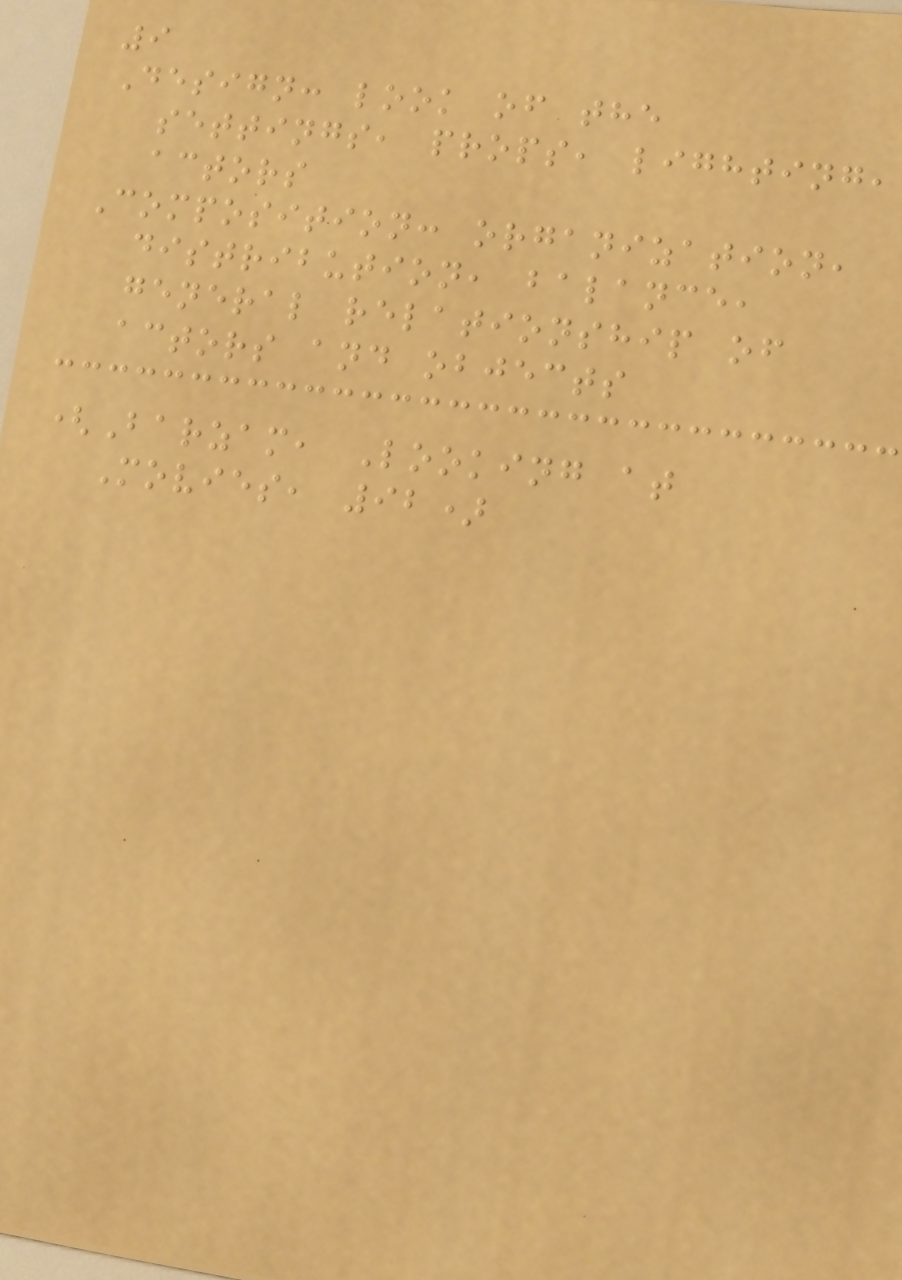9
Design: look of the
settings, props, lighting,
actors
Composition: organization,
distribution, balance,
general relationship of
actors and objects
(Barzam, Looking at
Movies, 92)
